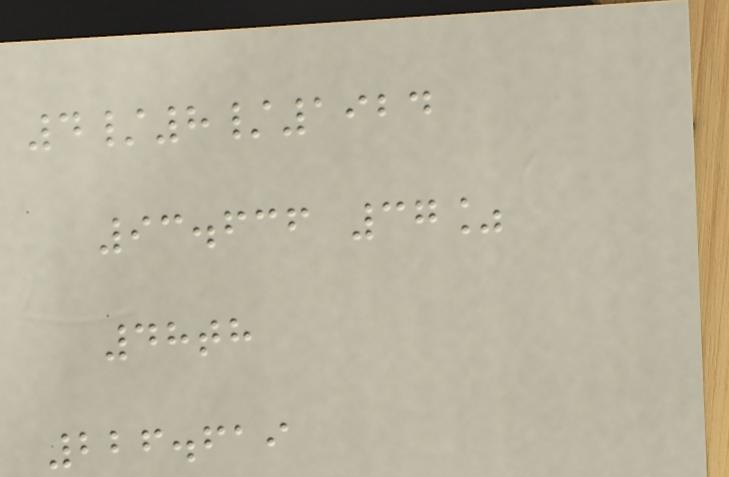4/8/1924
93.636 37%
48th
226.619
